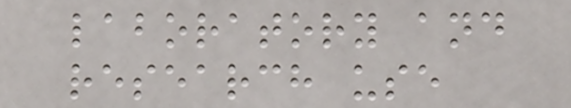laboratory and
research use
